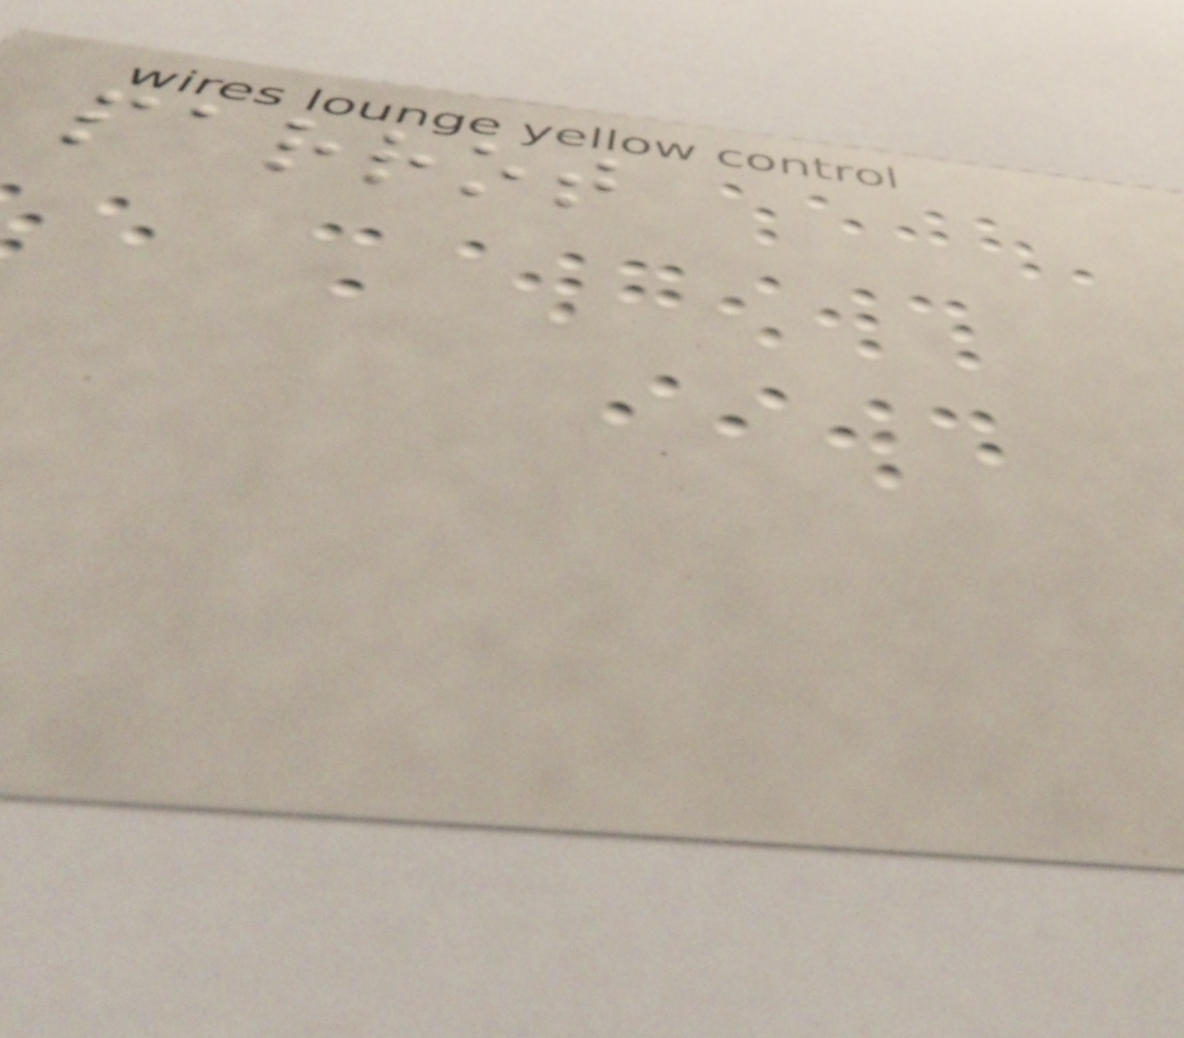parrot
